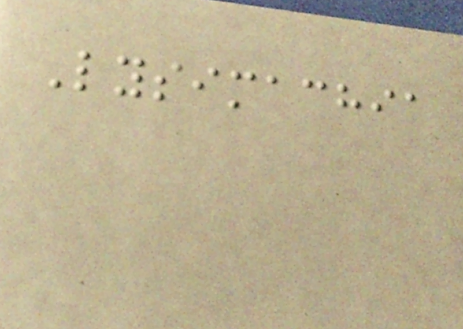Lysimachia
